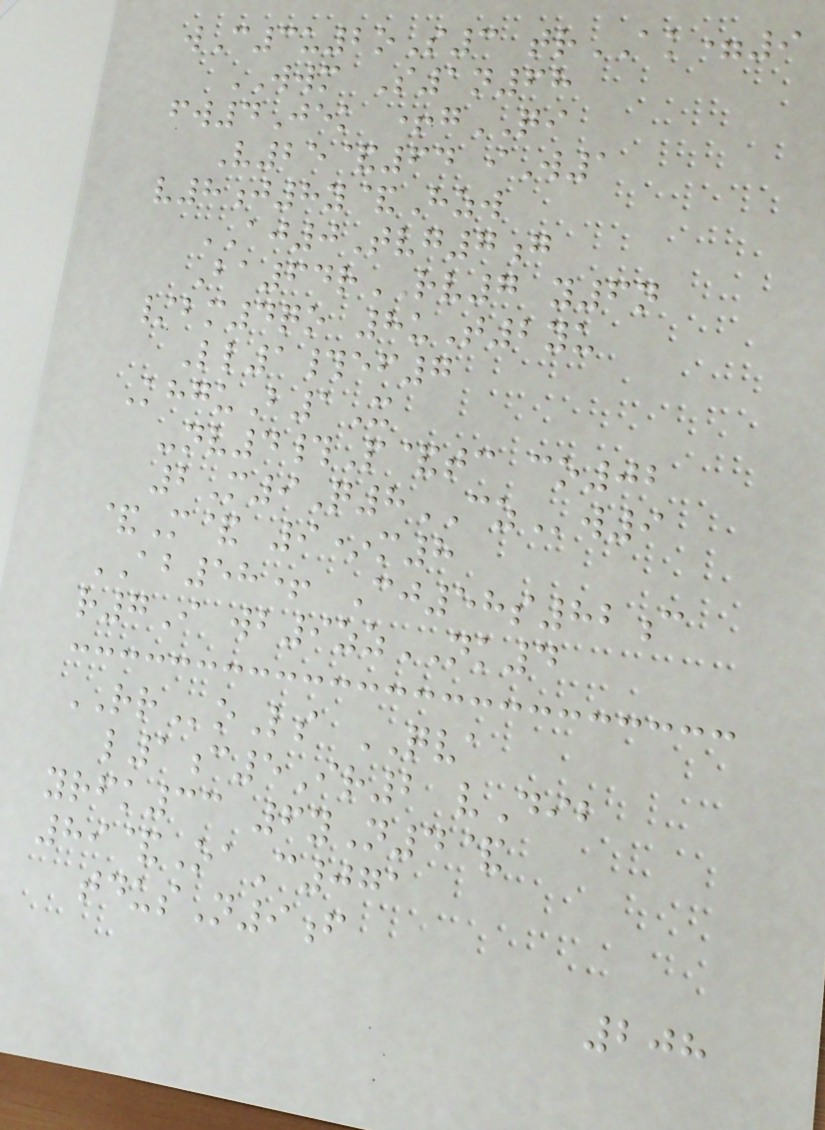wC3u2oS3 trAK=9
WWM S1n68
fw4Jek +gQI
V25&64 iW1
v8j8y&Hzw
AJ0Tvg7g
Ba64rRV7 y6n
/bm4qo 8uT2yu
Ll1#ef7
KhguB1X
-nv4#P&tc co02
2M9Q8CZw9
&M& 9*m8
AB58+ Cj58s82c
r7I wb9zzNK4
RRoLs QVA
l1c5Ir2 vDib
yrfk33 6yN4&
89&OaC071
tdusN9f
208
